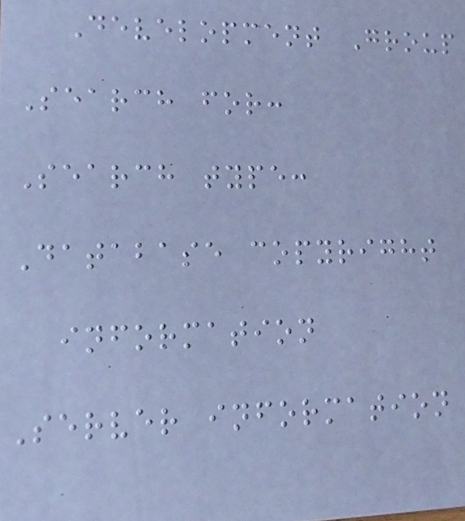Development Group
Search for:
Search type:
Database copyright
information
Server information
